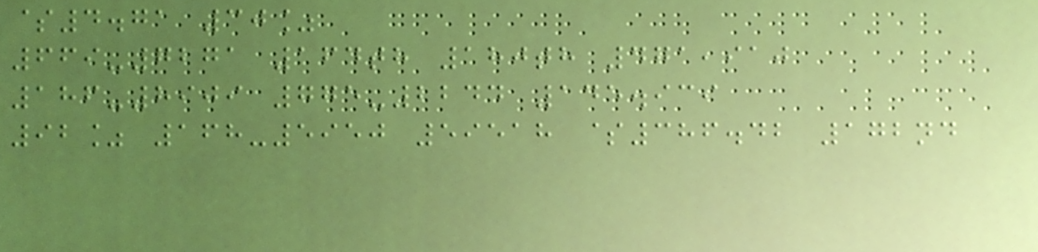$4.71 30%
669-7271 164th 180th 471,910
186-8909 775-2244 145.939
92% 168-5950 59518 $386.42 172nd
